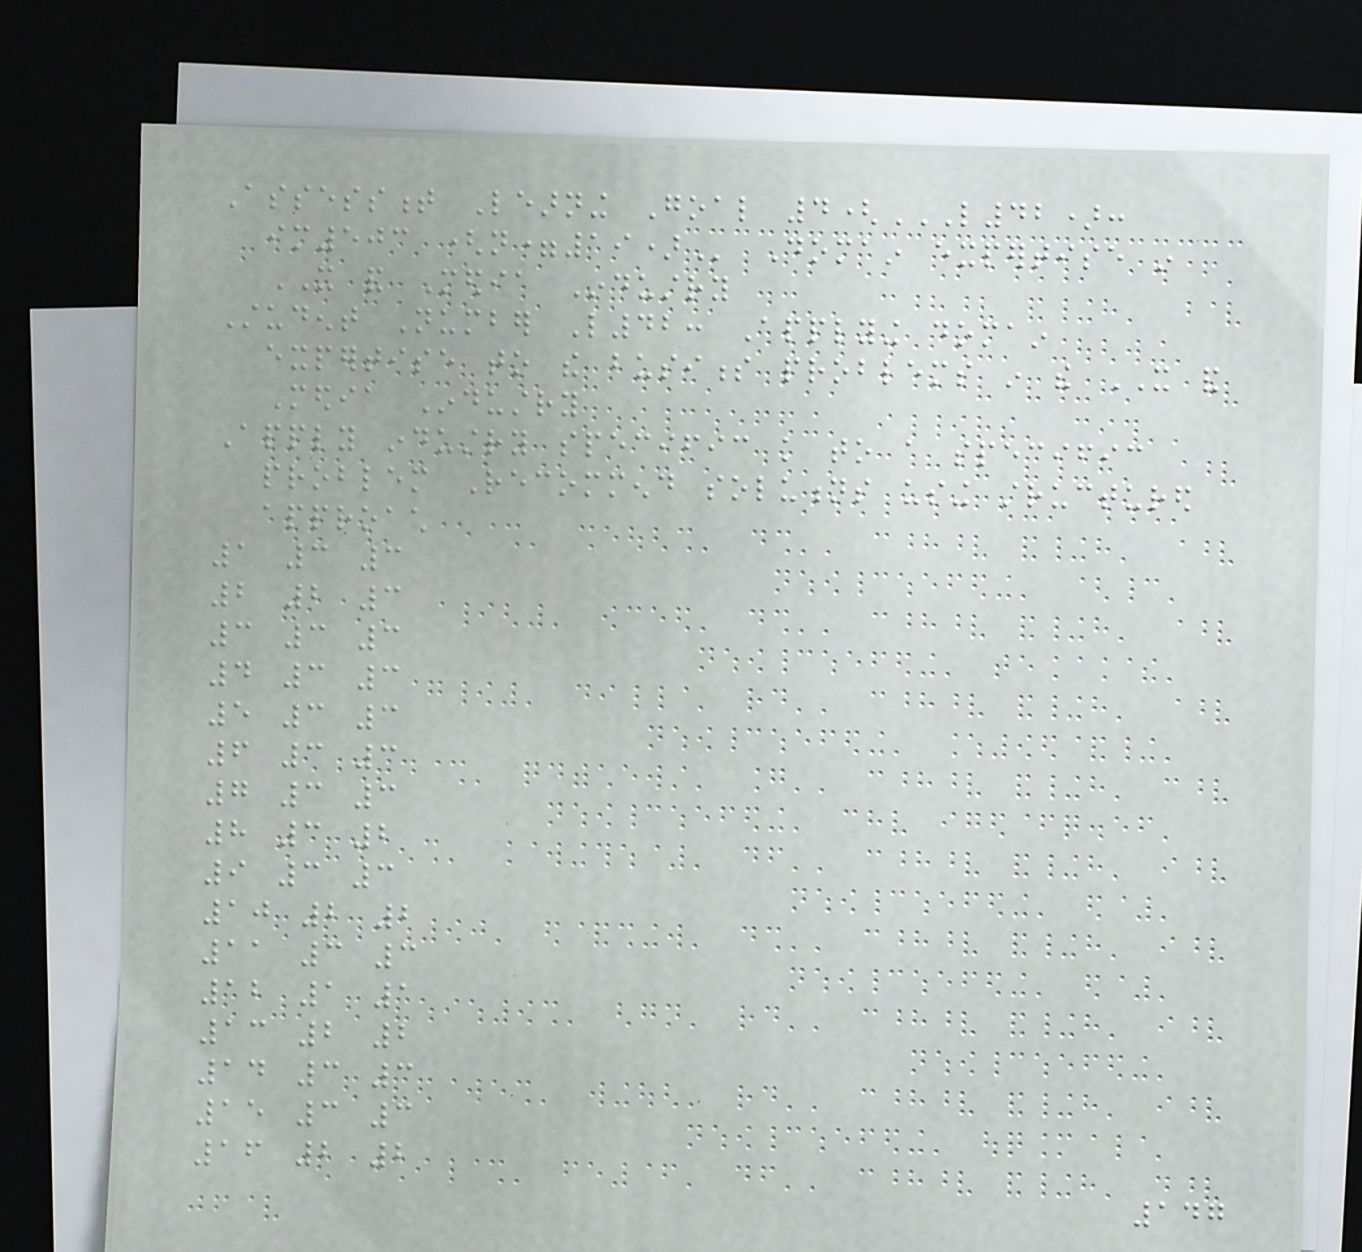Assessment Learning Goal 4(L42):
IM503 (N=19) Domain expertise in
IT and Media Industry
Student Number L42: Applying domain
expertise to the business problems in the IT and
Media Industry
Apply industry specific knowledge to a specific
problem Recommend solutions using structured
approach
1 3 3
2 2 3
3 3 3
4 3 3
5 3 3
6 3 3
7 3 3
8 3 2
9 3 3
10 2 2
11 3 3
12 1 1
13 2 2
14 3 3
15 3 3
16 2 2
147
